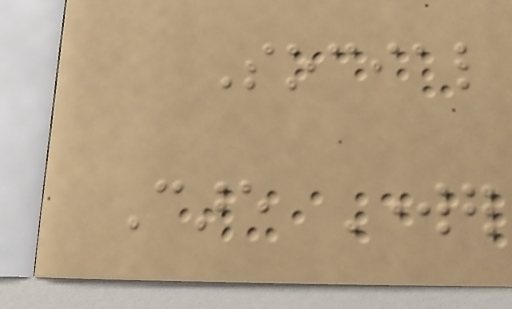Social
Care Worker
